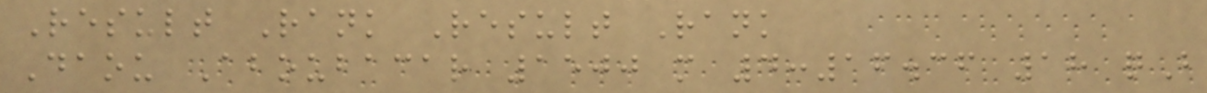Result Rank Result Rank
Daou Aboubacar 1500 m 4:16.36 18 qB
